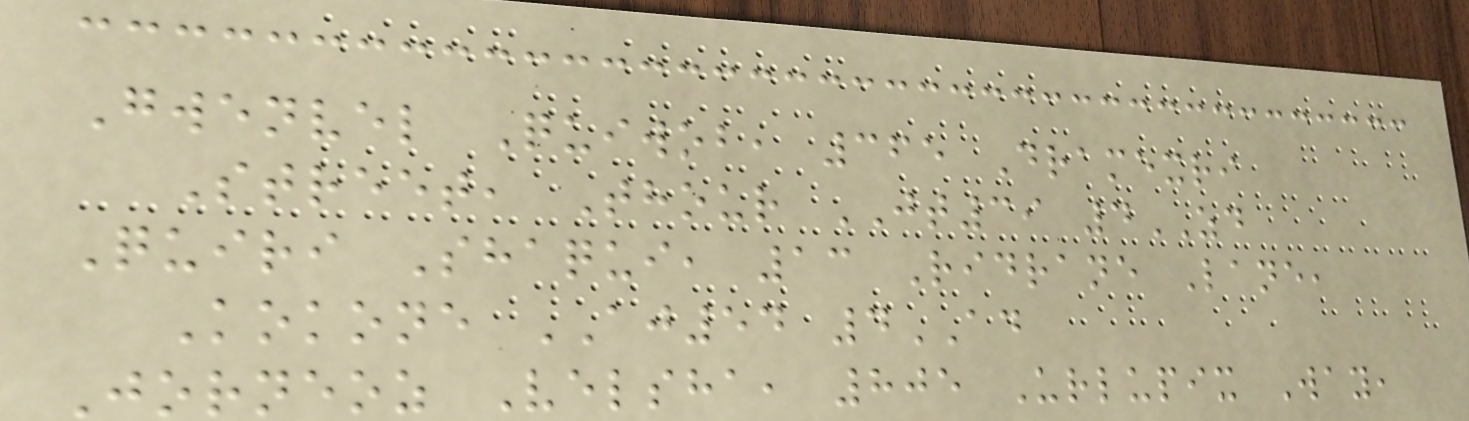Gwenvel Quiwob, 365 Dramexri
Street, Thour JT39 4ZD
Quiri Shaqui, 13 Ridrane Lane,
Kokone AJ54 4AD
Jorneoz Velsha, 805 Urlupix Way,
